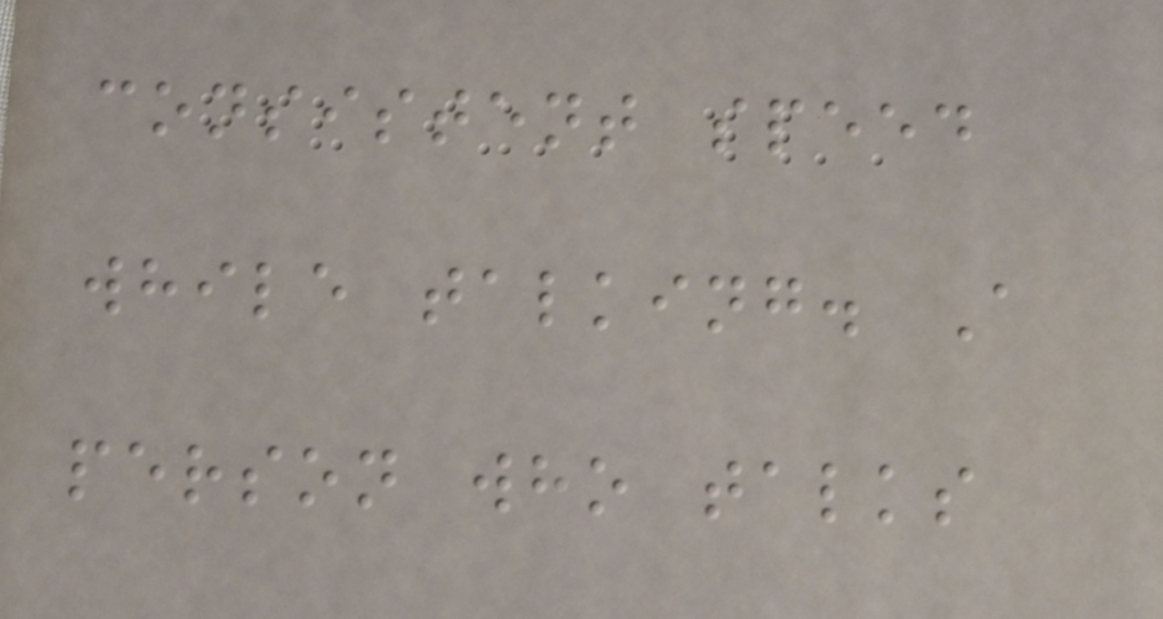consistent speed
while talking. A
person who talks
